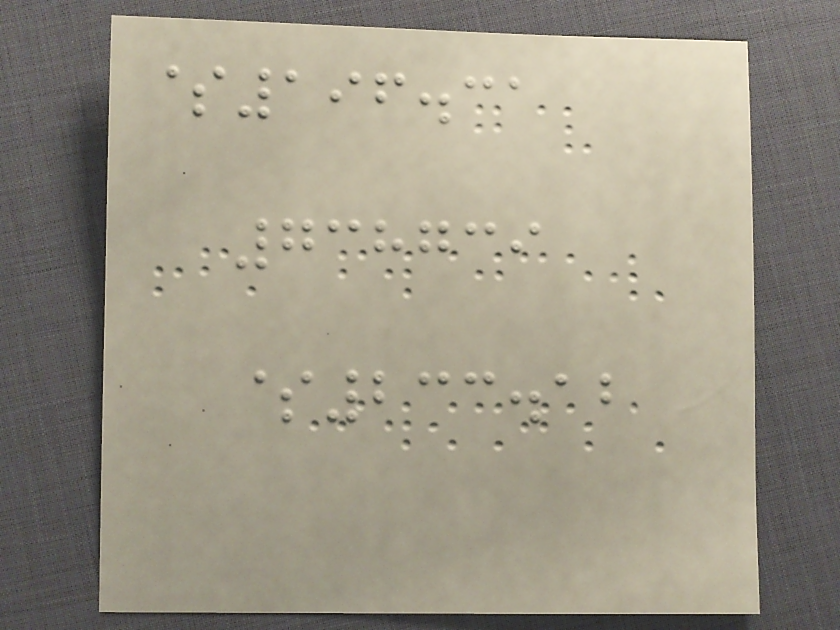$196.31
738739
$233.12
